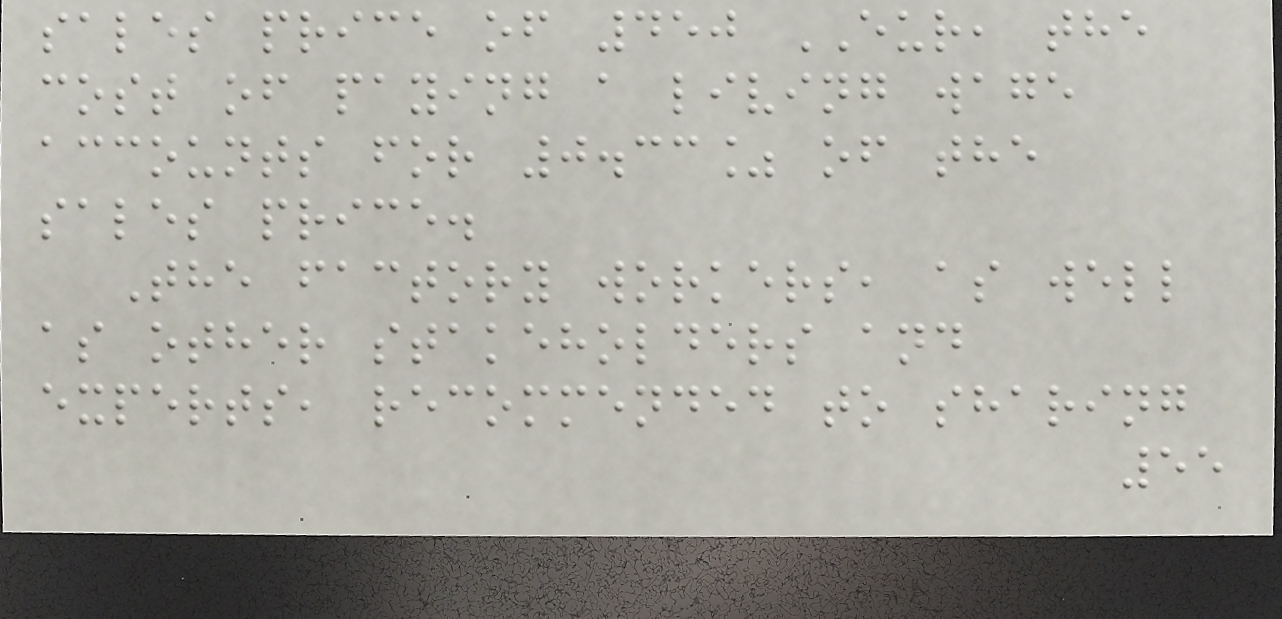sales price of 450 EUR, the
cost of paying a living wage
accounts for 0.33% of the
sales price.
The factory workers, as well
as other stakeholders and
experts, recommended to sharing
55
